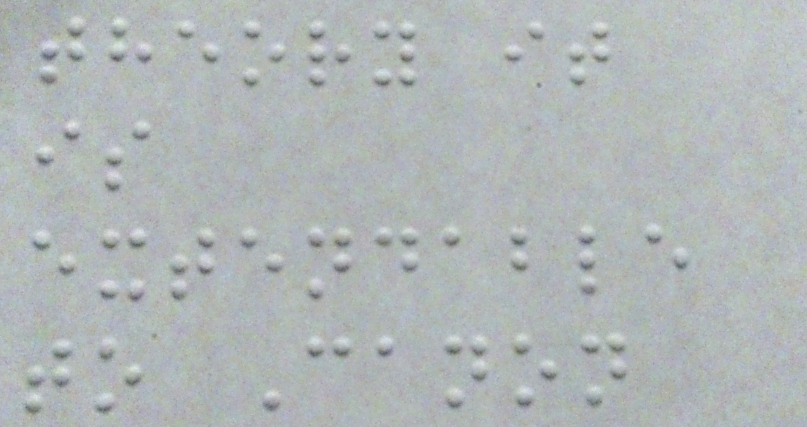theory it
is
extendable
to Canon
